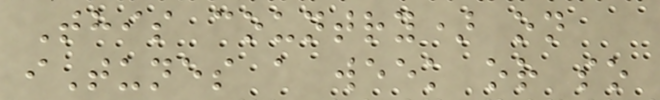This country) on
iTunes a week or so
